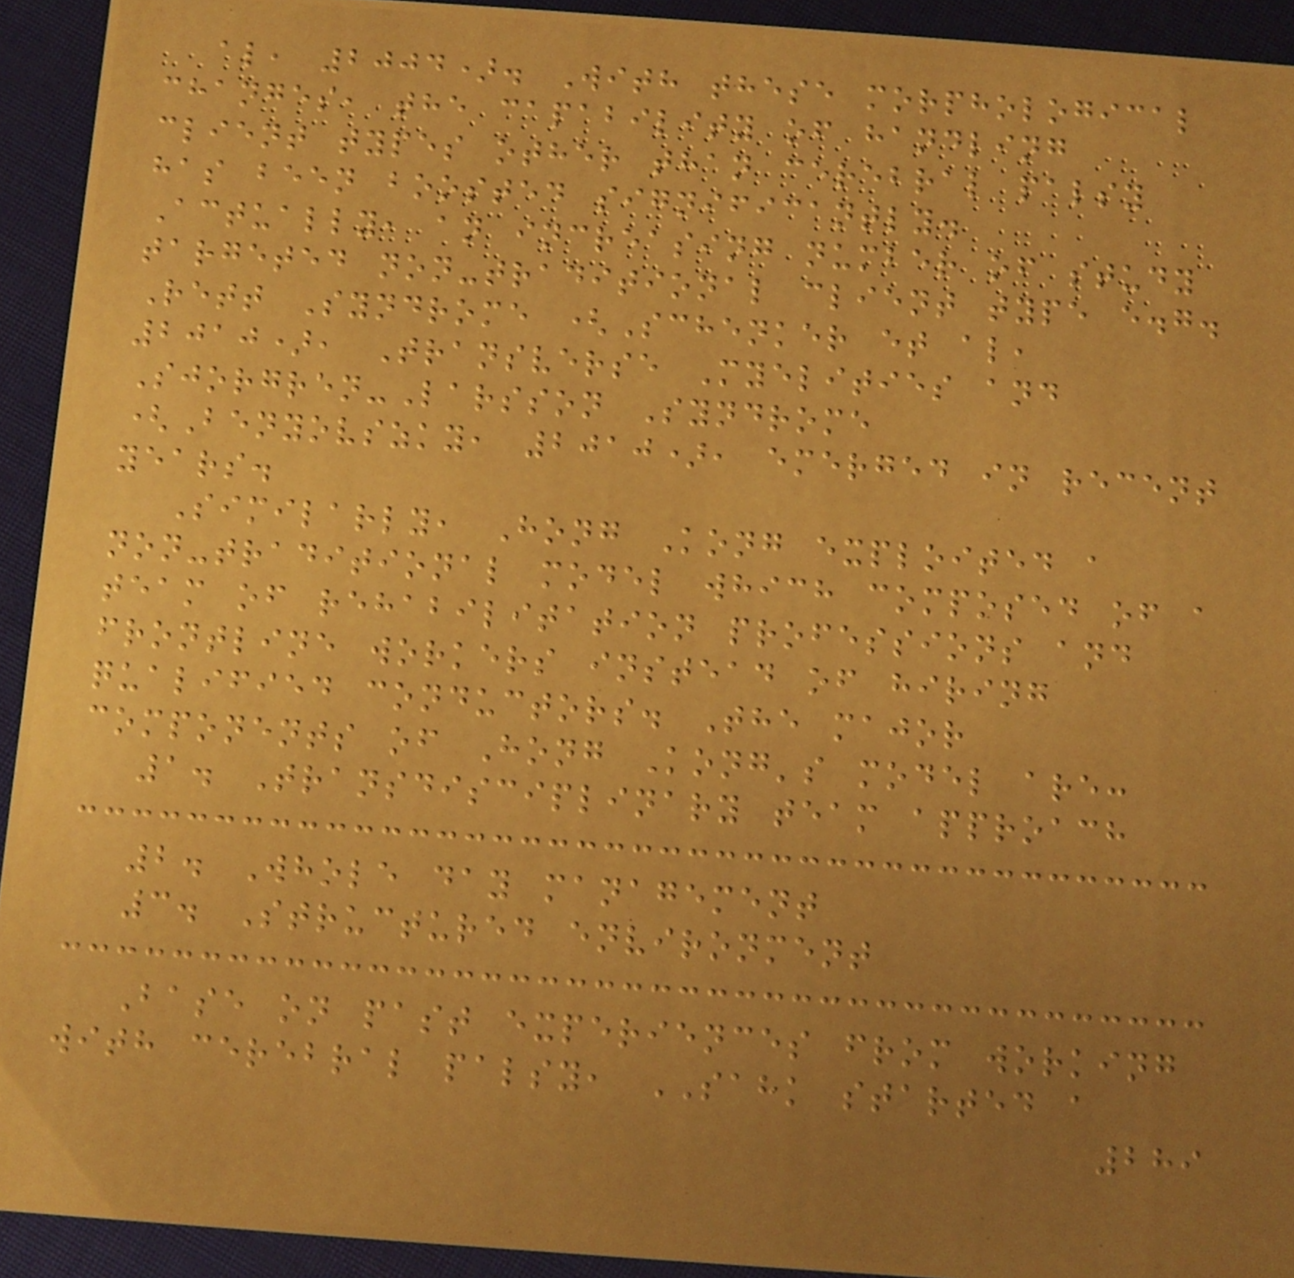al, 2004). With these morphological
changes, the capability of handling
client types other than cerebral palsy
has been boosted significantly.
Actually, an increasing number of study
targeted non-traditional client type e.g.
Rett Syndrome (Schenker et al,
2010), Transverse Myelities and
Sjorgren-Larsson Syndrome
(Benyovszky, 2010), emerged in recent
years.
Similarly, Hong Kong exploited a
non-traditional model which composed of a
team of rehabilitation professions and
frontline workers instead of hiring
qualified conductors. The major
components of Hong Kong's model are:
1. Transdisciplinary team approach
2. Whole day management
3. Structured environment
Base on past experiences from working
with cerebral palsy, SAHK started a
289
